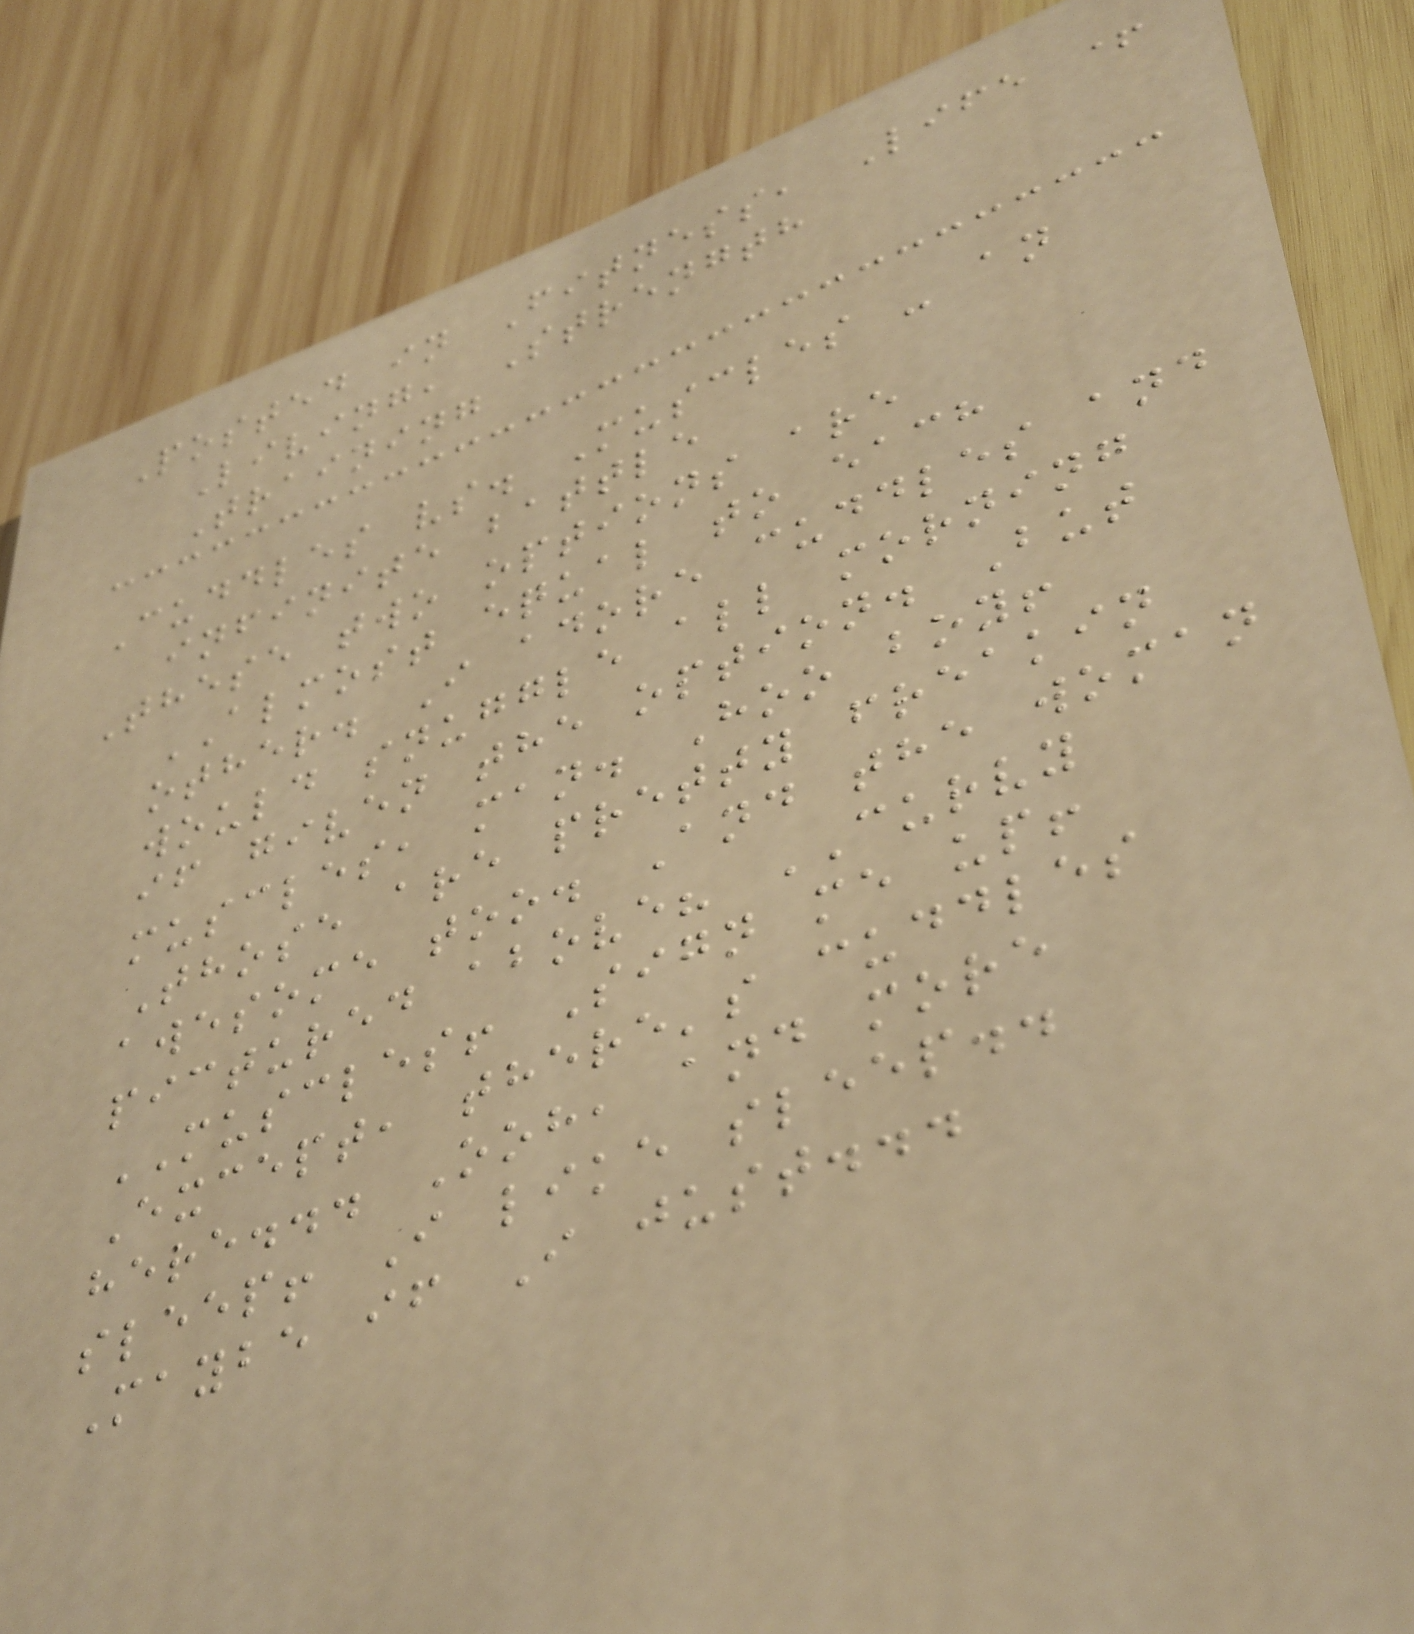Posted in Fitness, Life +
Living, Strength
Training
Cuddles vs. Muscles - an
infinite battle
These two options are
ALMOST equal to each
other. I adore cuddles and
would snuggle all morning
if given the option. But
muscles, man. Hoo boy!
Those are pretty freakin
awesome too. And the woman
pictured above? CURVY
MUSCLES! Sign me up!
Except, there's cuddles
here... Ooh, and more
sleep! I like sleep..
Maybe if I just...
